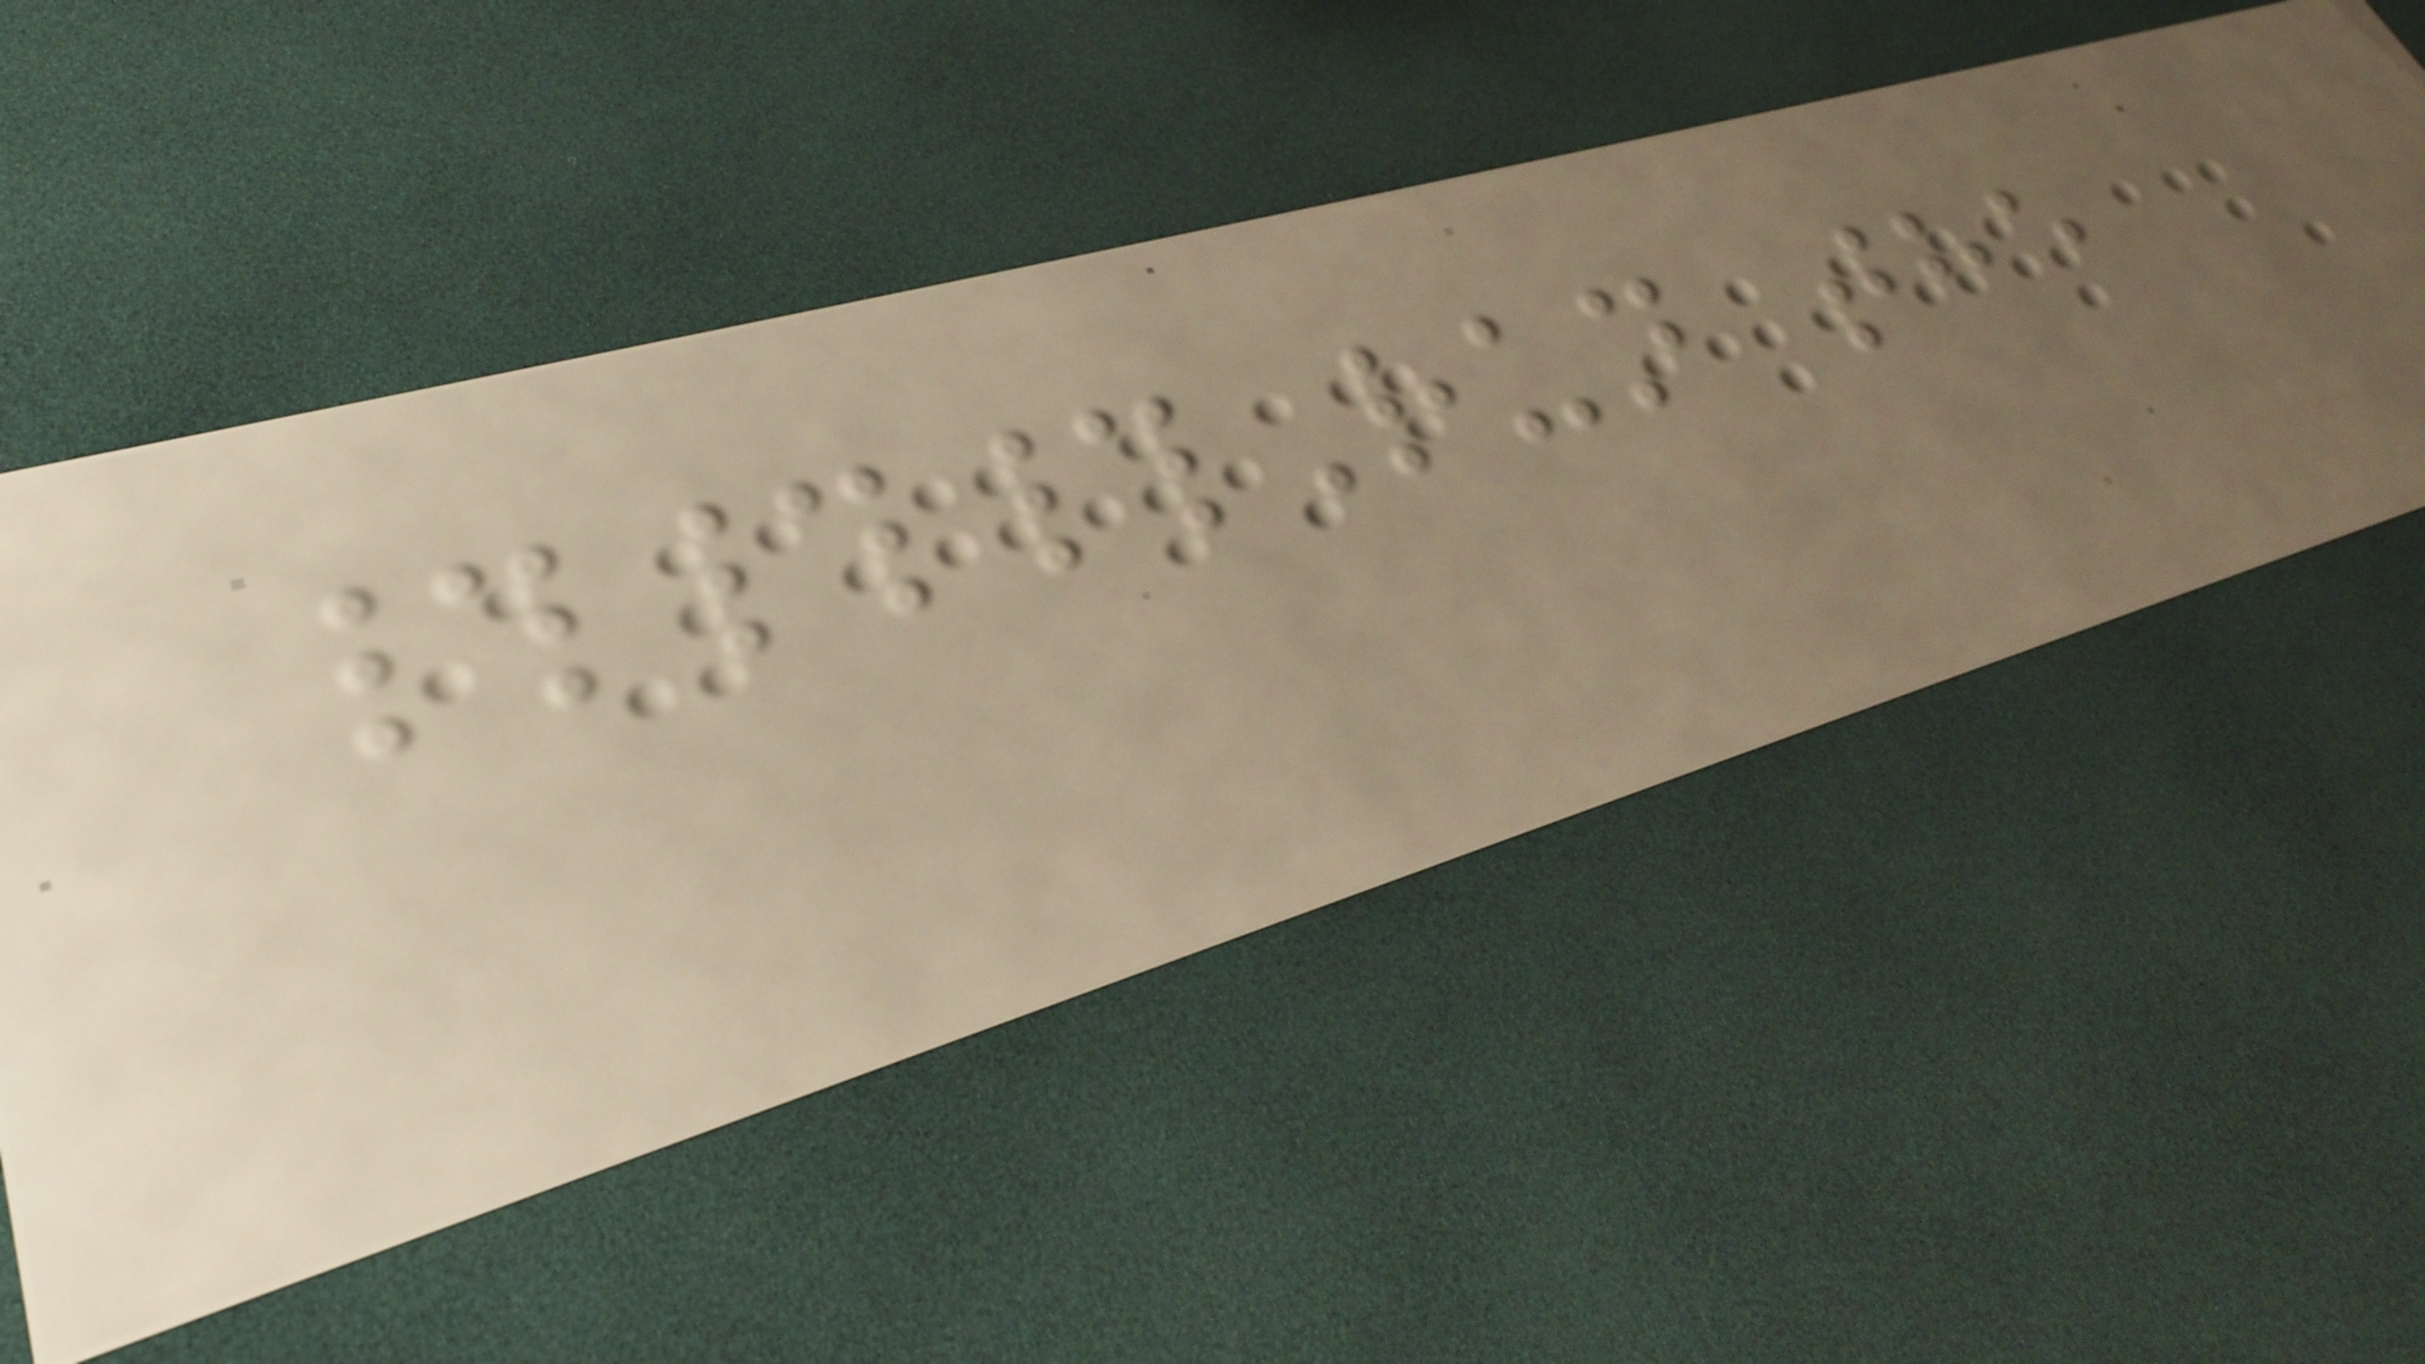###Run the
